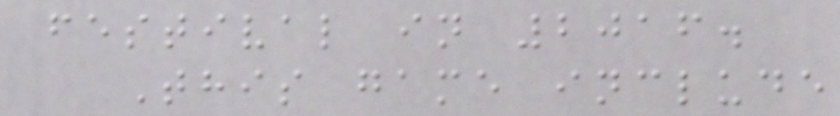festival in 2016.
This game include
